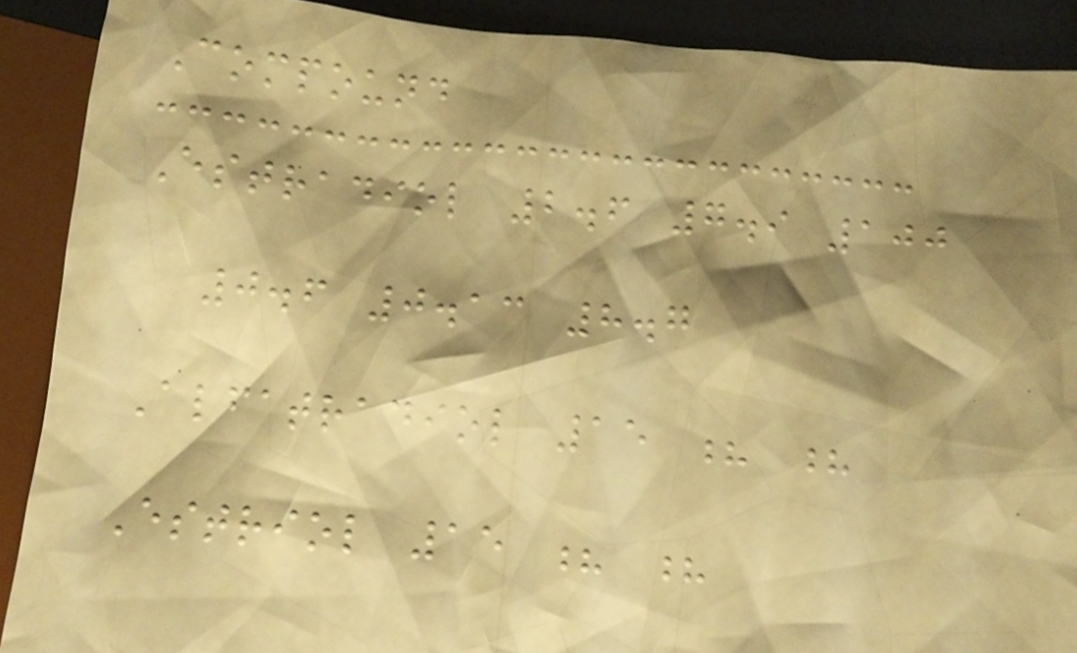Compound
Estradiol 2.6 7.9 100
0.6 0.13 8.7
Alfatradiol 15 ? ?
Estriol 15 ? ?
